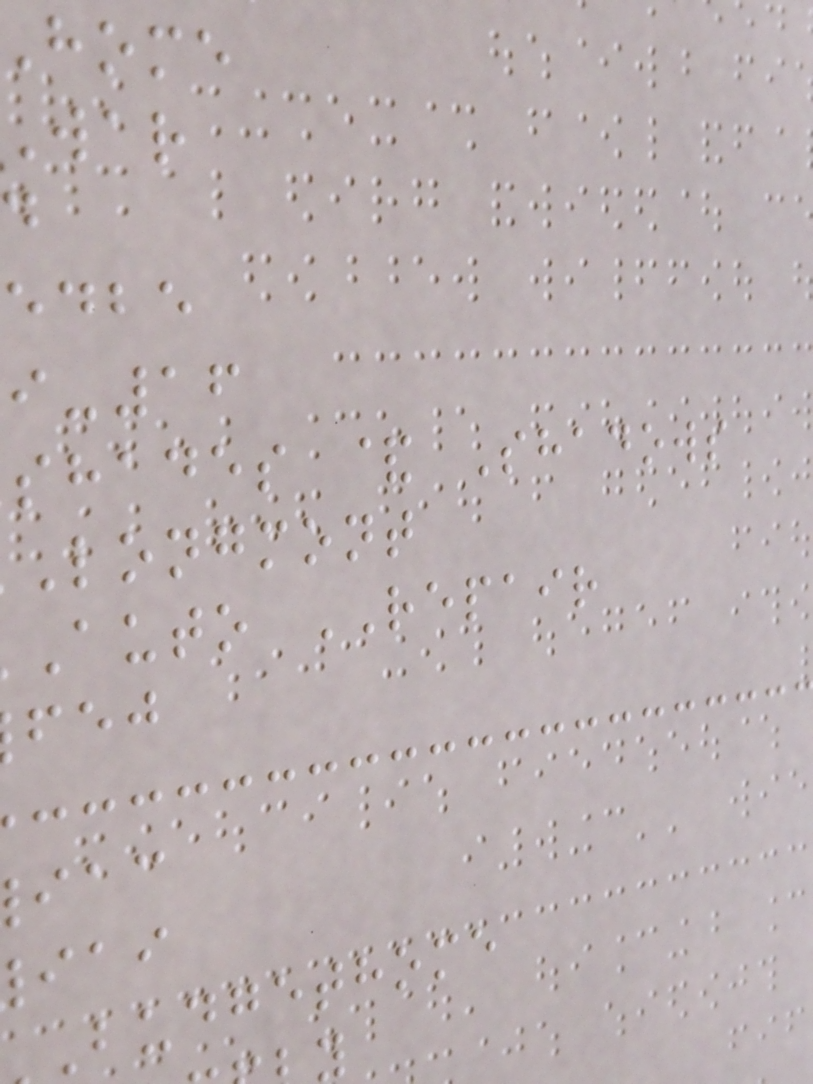home
edbe
-16
shades & Shadows
longmont
auto REPAIR
budgethome
